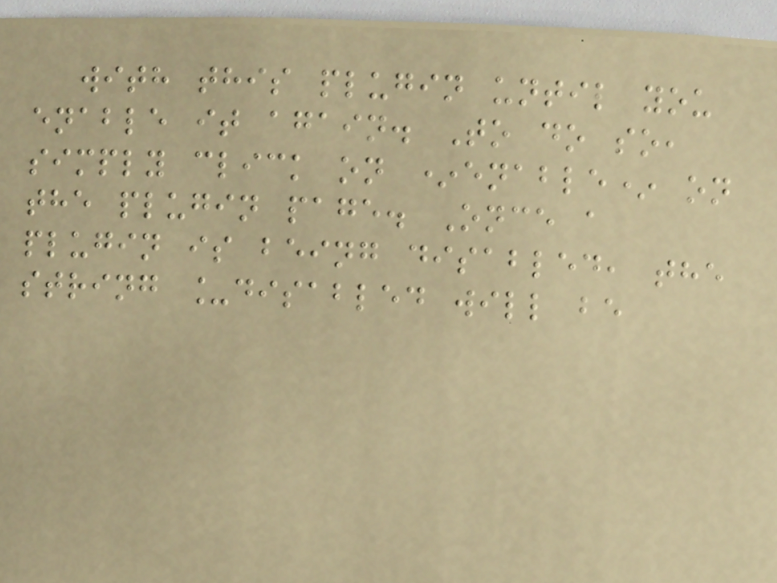with this plugin until you
enable it again. To do so,
simply click on *enable* on
the plugin page. Once a
plugin is being disabled, the
string _disabled will be
